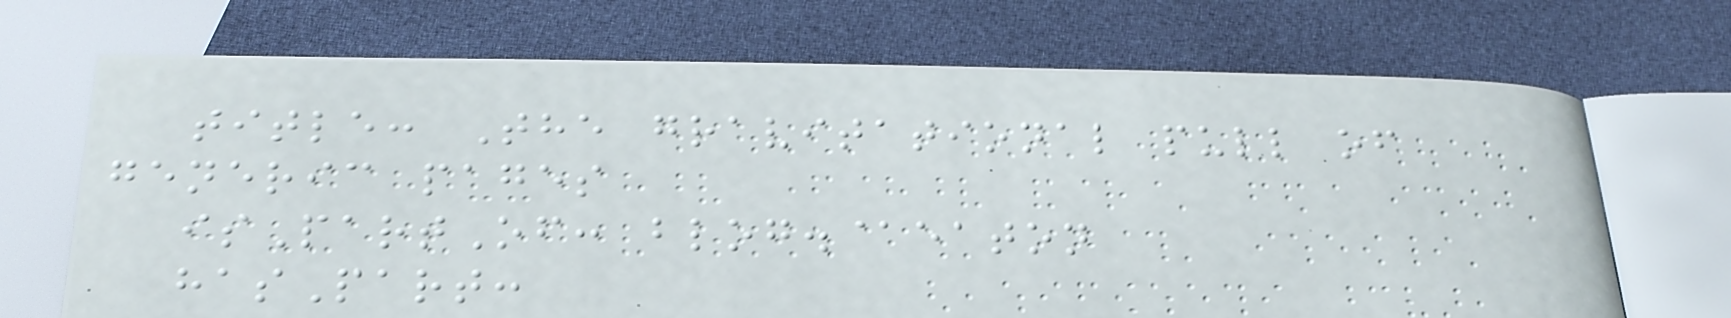title: The gravitational pull of
generic pages
isPartOf: blog.@eaton
hasPart:
